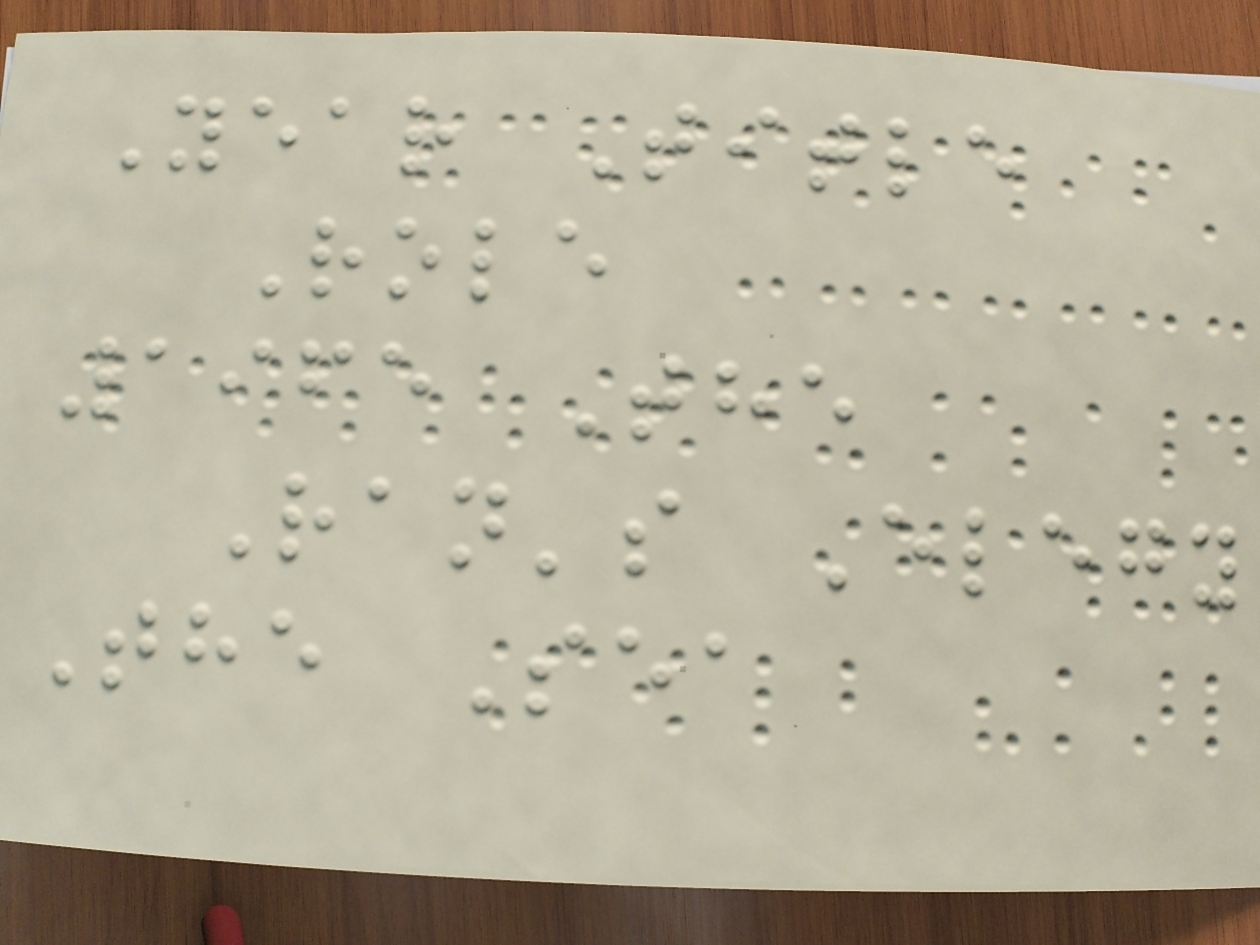Year Title
Role
1965 The
Ran's Elegy
The Sea
